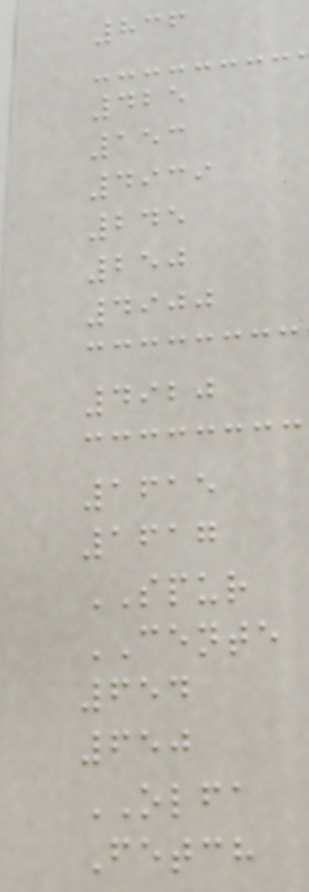836
425
153
4939
245
250
4900
4920
1615
1617
SPUR
CENTE
654
650
OLFA
Fetch
